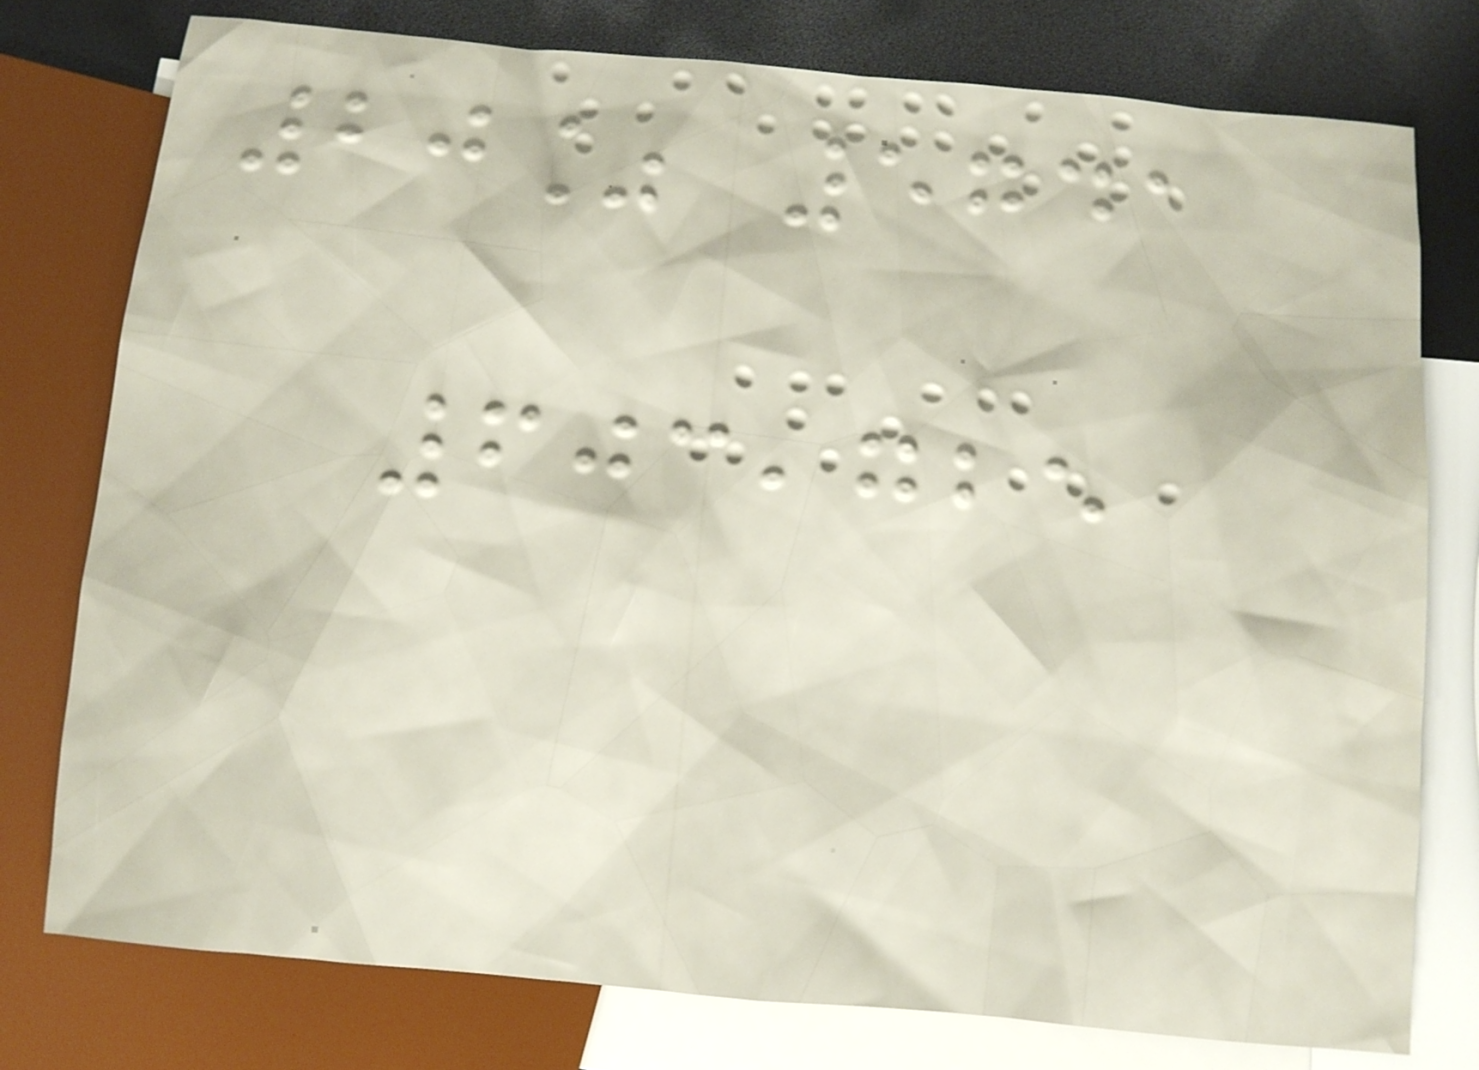20% 5741
603,725
